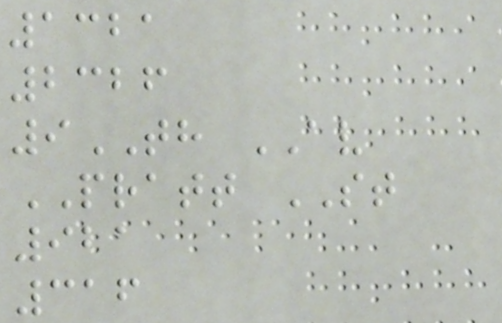1321
2326
9TH AV
PRATT ST
921
316
